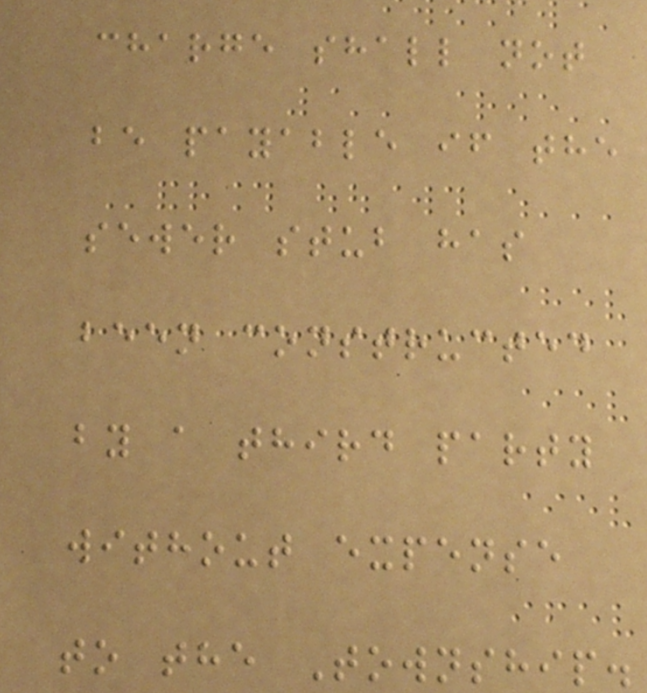charge shall not
be payable if the
sewer stub has
been constructed
by a third party
without expense
to the Township.
